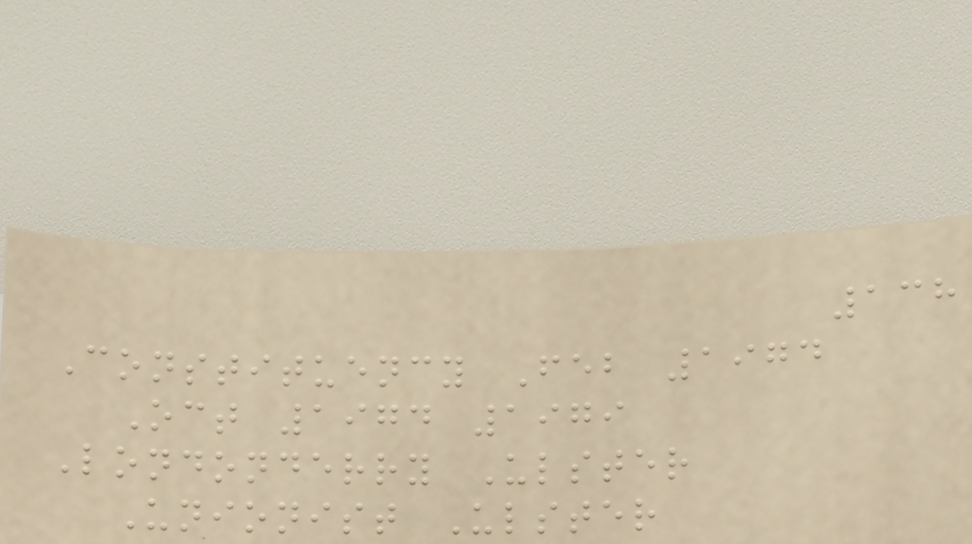138
Constituency Feb 1974
Oct 1974 1979
Londonderry Ulster
Unionist Ulster
